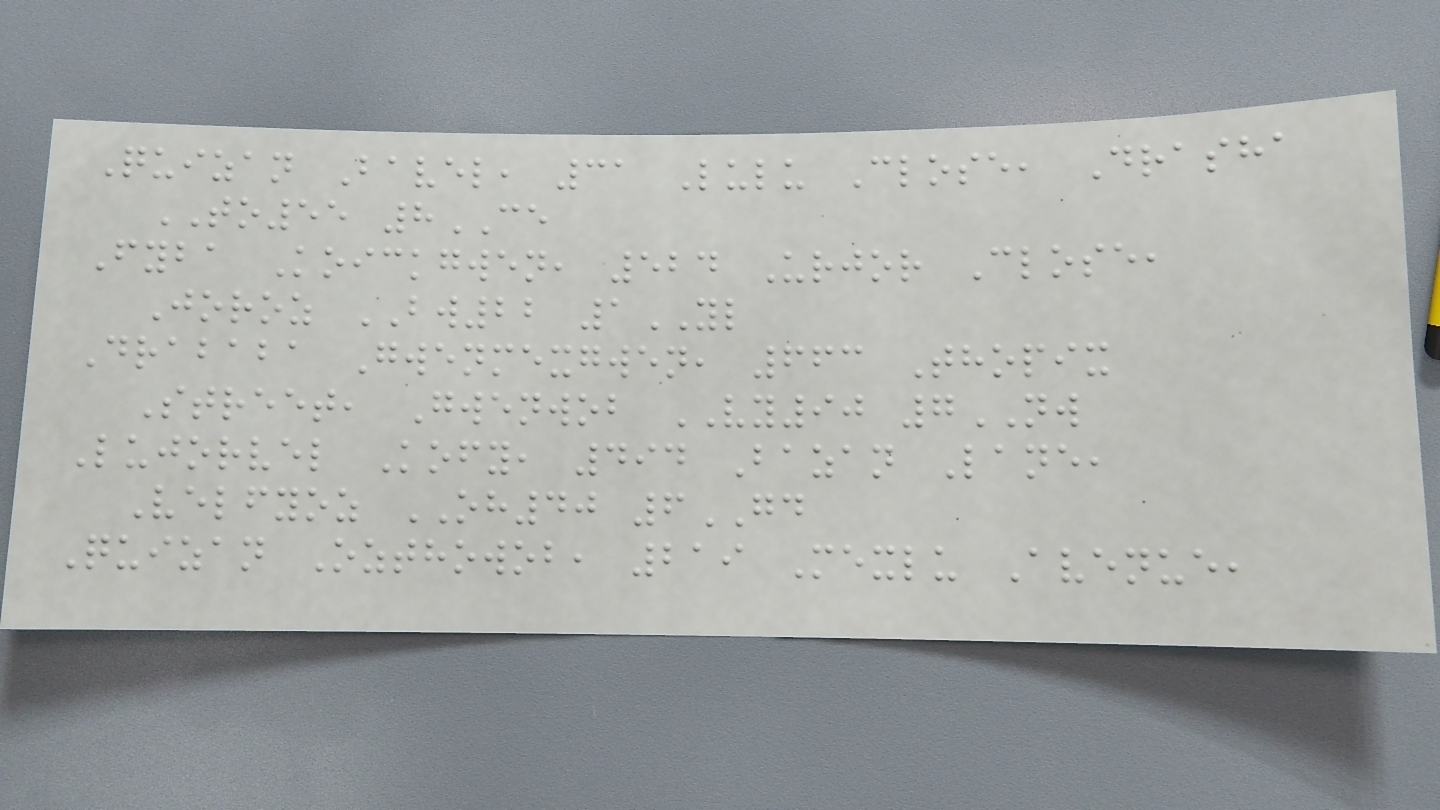Quizan Bavel, 31 Lulu Close, Drasha
TO55 8CE
Fyba Koickgwen, 524 Urjor Close,
Joroz BW22 1YL
Drababa Gwenmexgwen, 663 Thopix
Street, Gwenwob VY90 7NW
Lujorvel Kofy, 494 Bazan Lane,
Velfyoz OH40 6GD
Quizan Ozthowob, 219 Mexlu Avenue,
